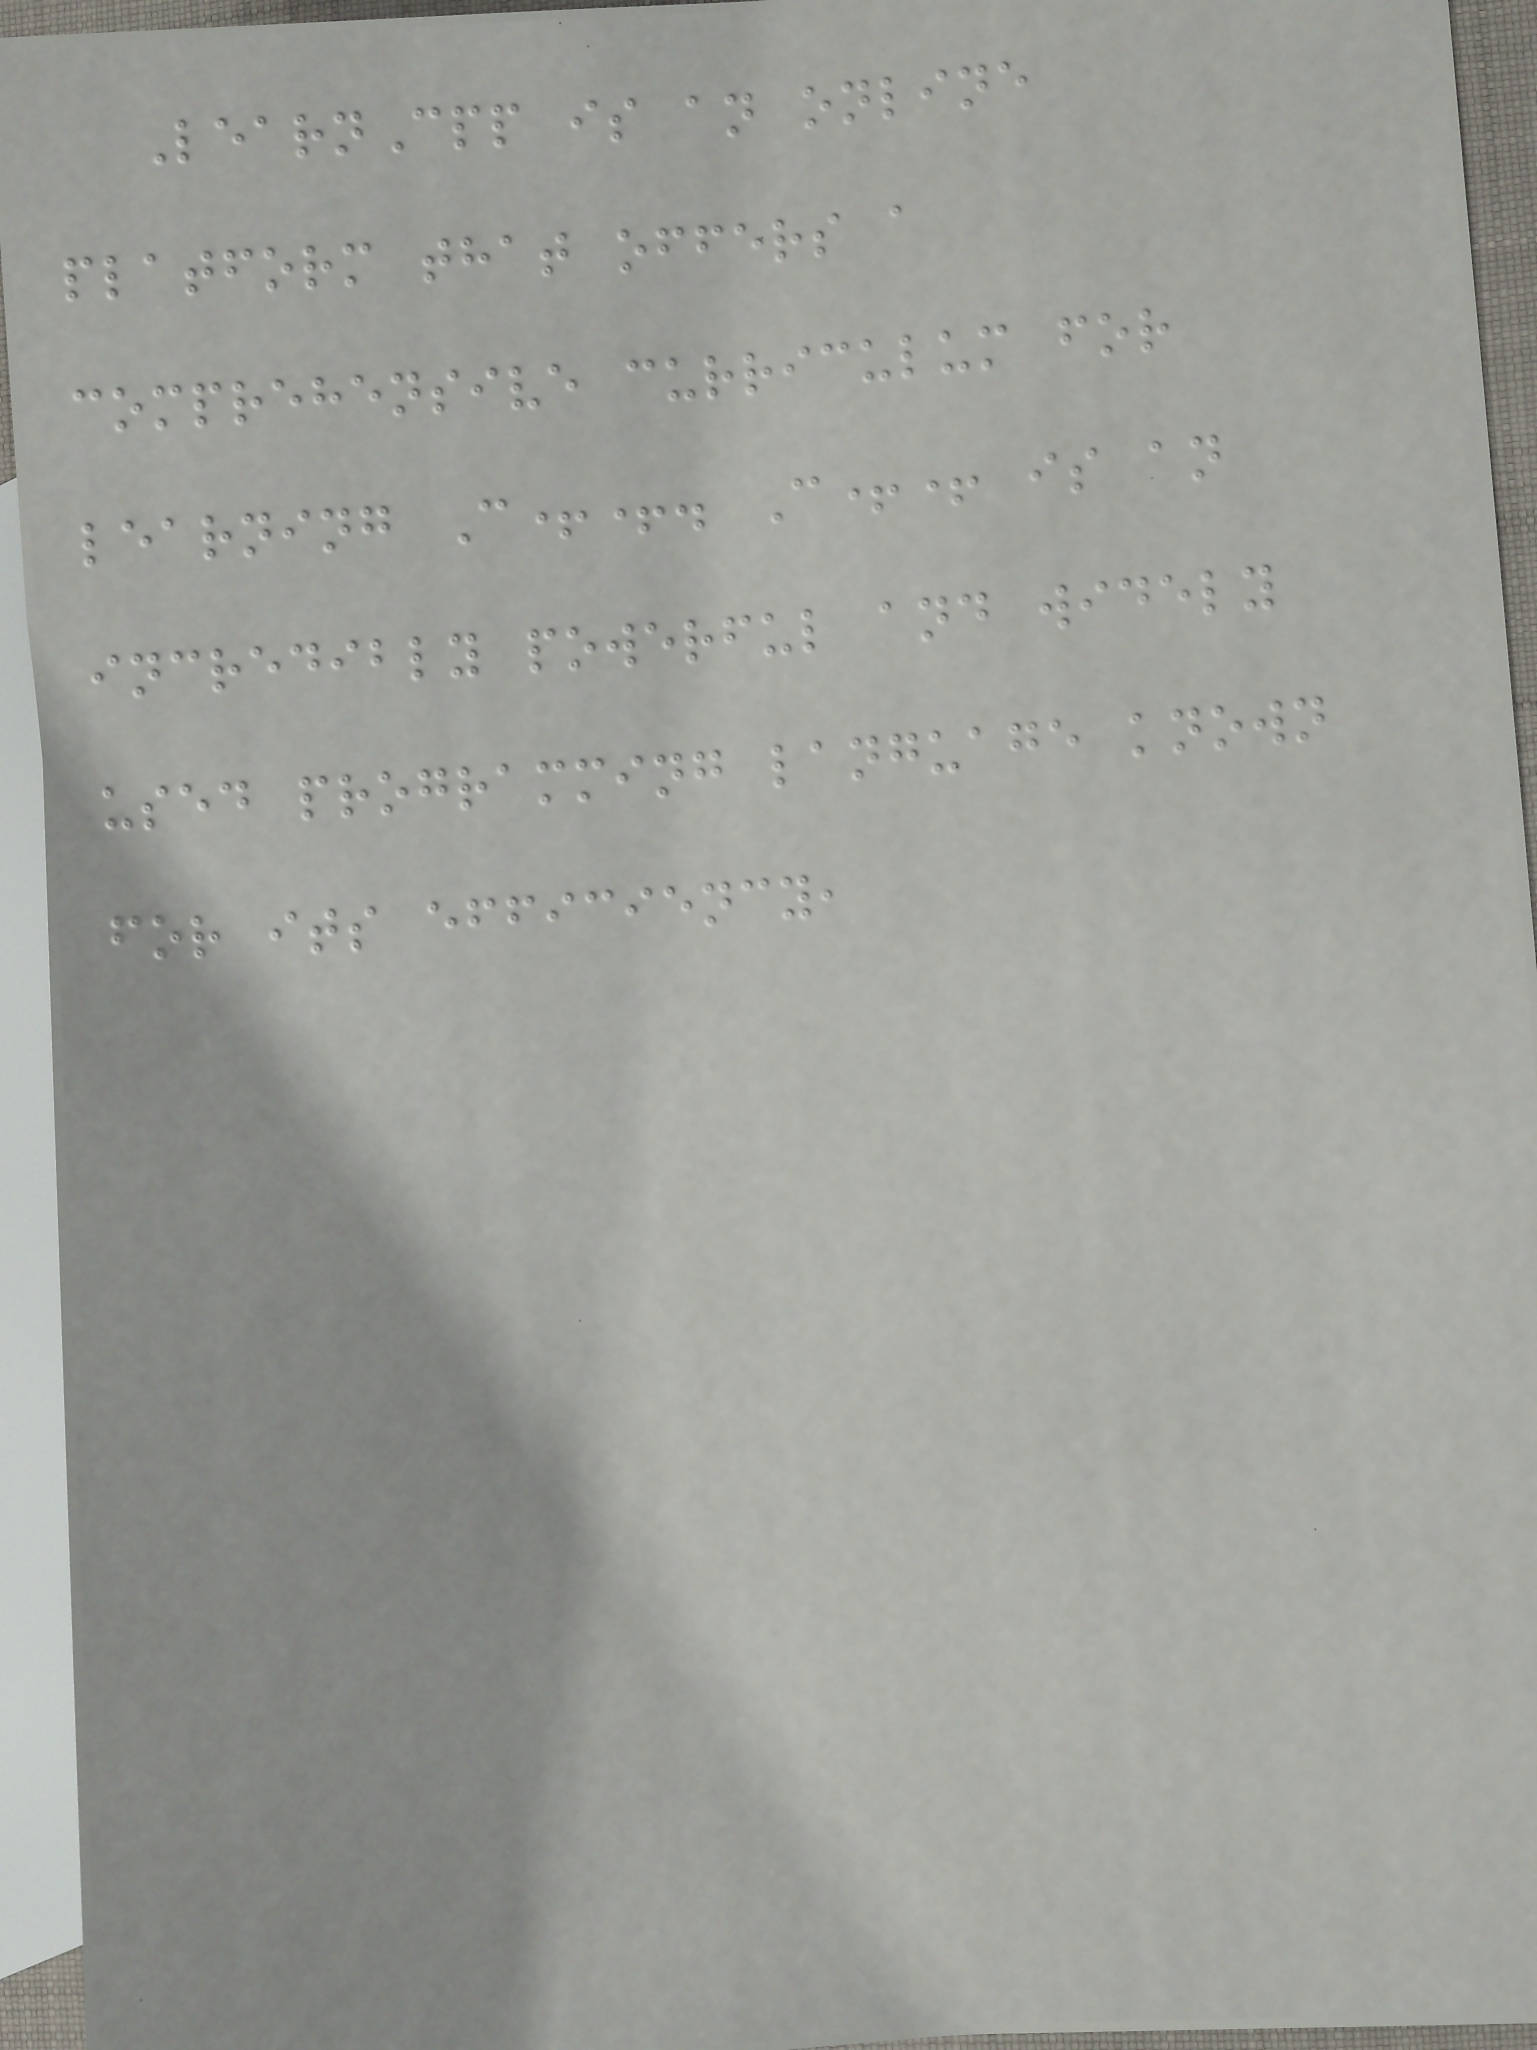LearnCpp is an online
platform that offers a
comprehensive curriculum for
learning C++. C++ is an
incredibly powerful and widely
used programming language known
for its efficiency,
